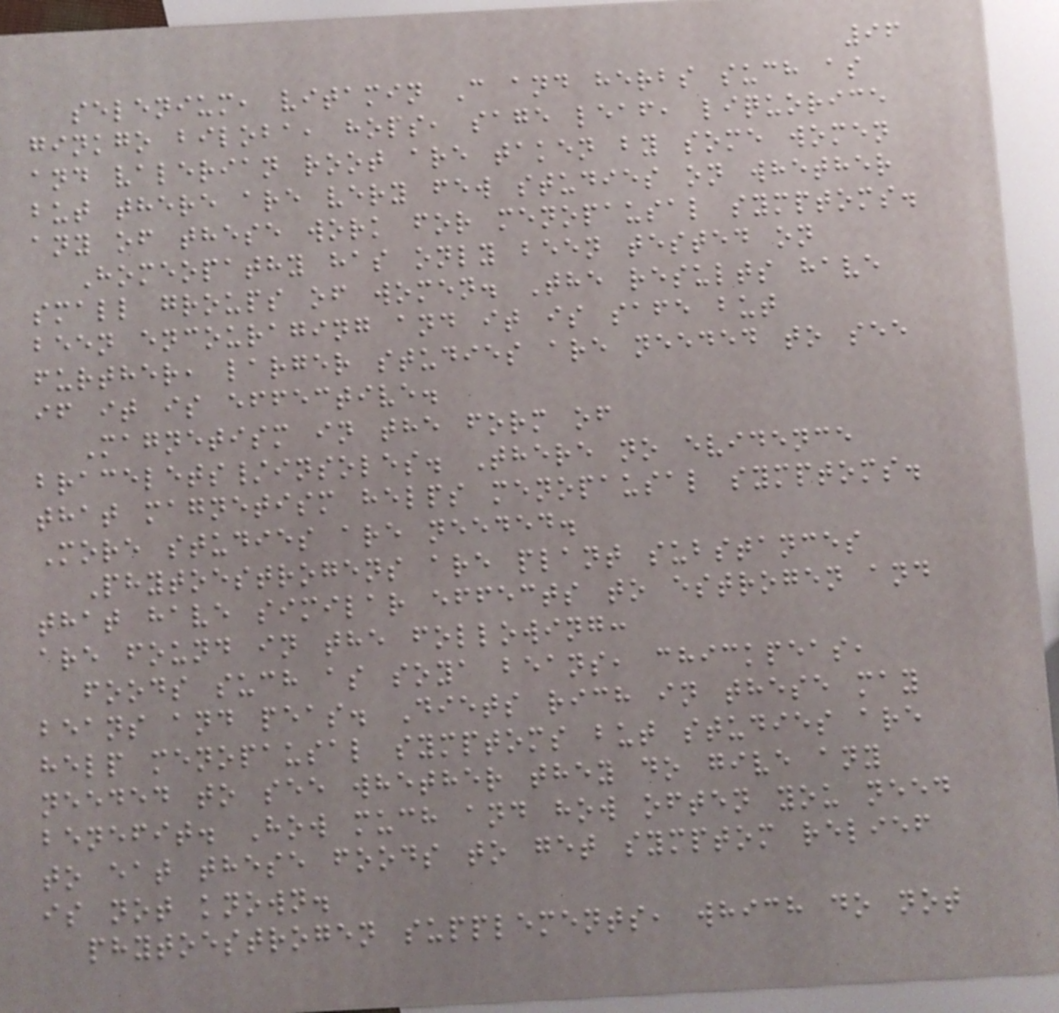96
selenium, vitamin C and herbs such as
ginkgo biloba, hops, sage leaf, liquorice
and valerian root are taken by some women
but there are very few studies on whether
any of these work for menopausal symptoms.
Homeopathy has only been tested on
small groups of women. The results have
been encouraging and it is safe but
further, larger studies are needed to see
if it is effective.
Magnetism in the form of
bracelets/insoles. There no evidence
that magnetism helps menopausal symptoms.
More studies are needed.
Phytoestrogens are plant substances
that have similar effects to estrogen and
are found in the following:
foods such as soya beans, chickpeas,
beans and peas. Diets rich in these may
help menopausal symptoms but studies are
needed to see whether they do give any
benefit. How much and how often you need
to eat these foods to get symptom relief
is not known.
phytoestrogen supplements, which do not
